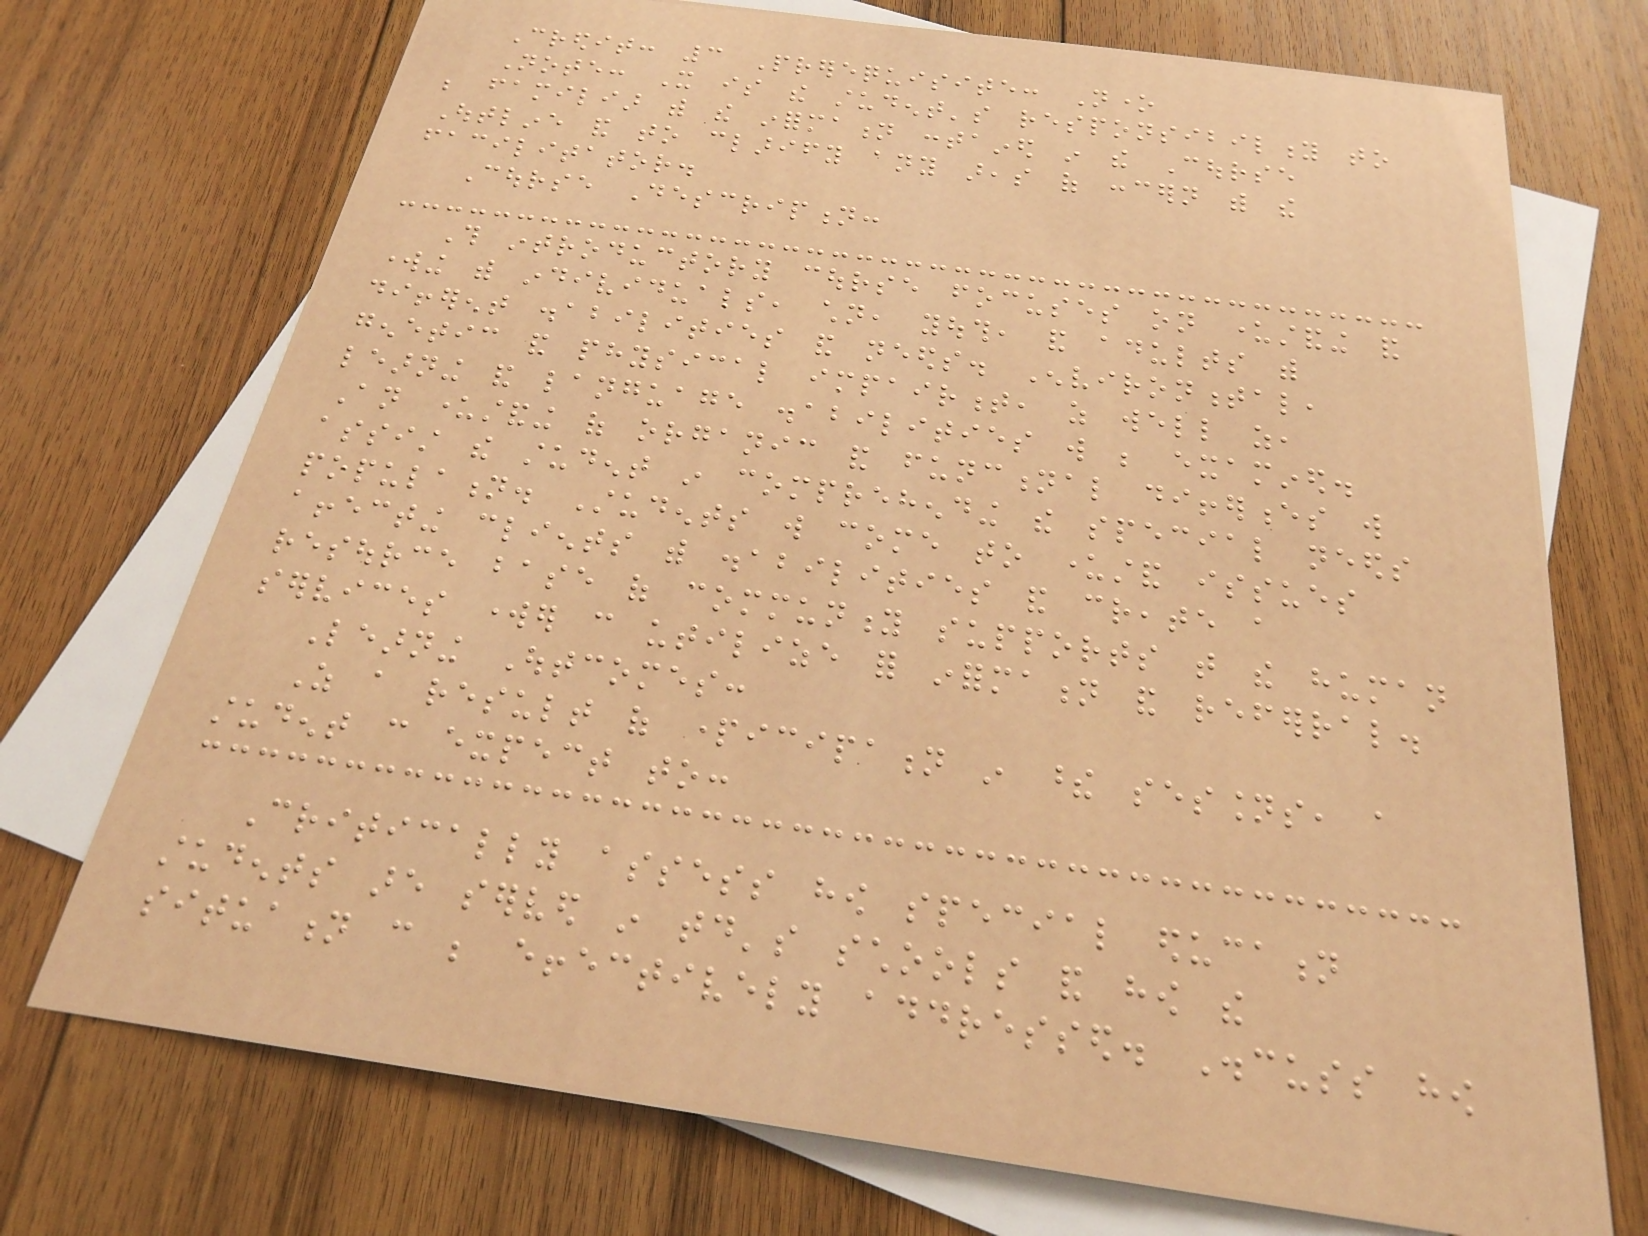Credit: 3 Prerequisite: None
Note: It is the student's responsibility to
be familiar with the information contained in the Course
Outline and to clarify any areas of concern with the
facilitator.
Course Description:
This introductory course focuses on understanding and
working with individuals, children, youth, and adults with
different disabilities and needs. Environmental,
genetic and physical impairment, as well as,
learning and language disabilities will be examined.
An understanding of organic and functional differences will
assist the student in comprehending the special needs
population. Students will come to understand issues
affecting clients with disabilities and create a
resource base of community supports that the human
services worker can utilize for information and referral.
Learning Outcomes:
As a result of participation in these sessions, a
student can expect to:
Critically assess how special education
students are served in today's schools and how the
situation can be effectively addressed. Discuss how
